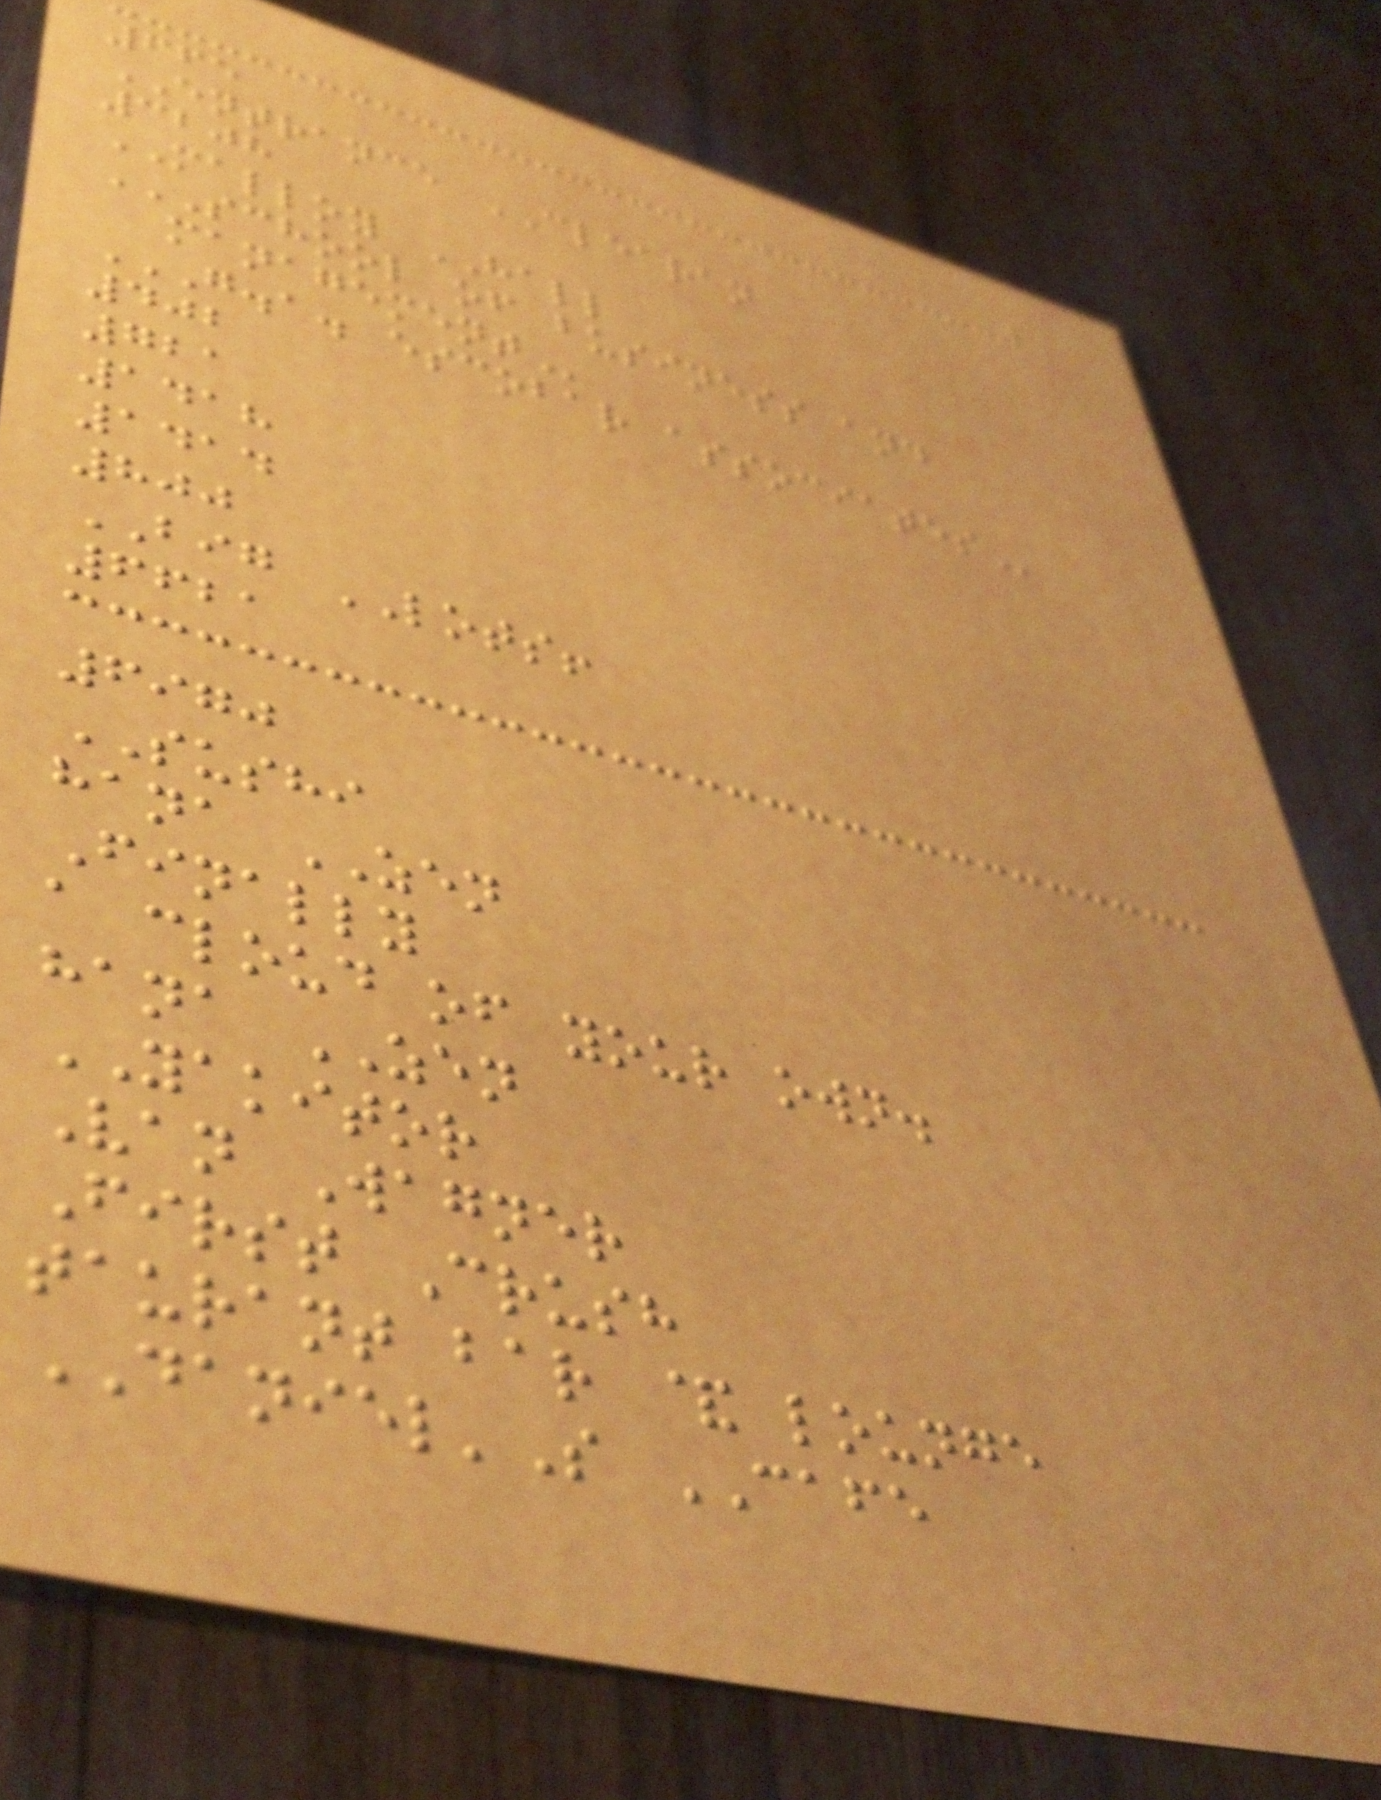665
ENTRANCE CLEARAN
3208
MALLOY HALL
SCHOOL OF BUSINESS AND
MANAGEMENT
G.A. ESCOBAR ASSOCIATES
402
721
1418
1414
800
BIG LOTS!
6621
6970
SUSHI
hana ZEN
Finally
a cloud of your own.
hana ZEN
YAKITOR
Van Wagner
First Crush
taurant bar & lounge
DANIEL'S CAFE
